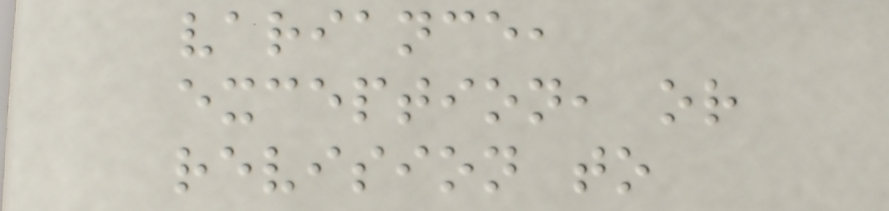variance,
exception, or
revision to
